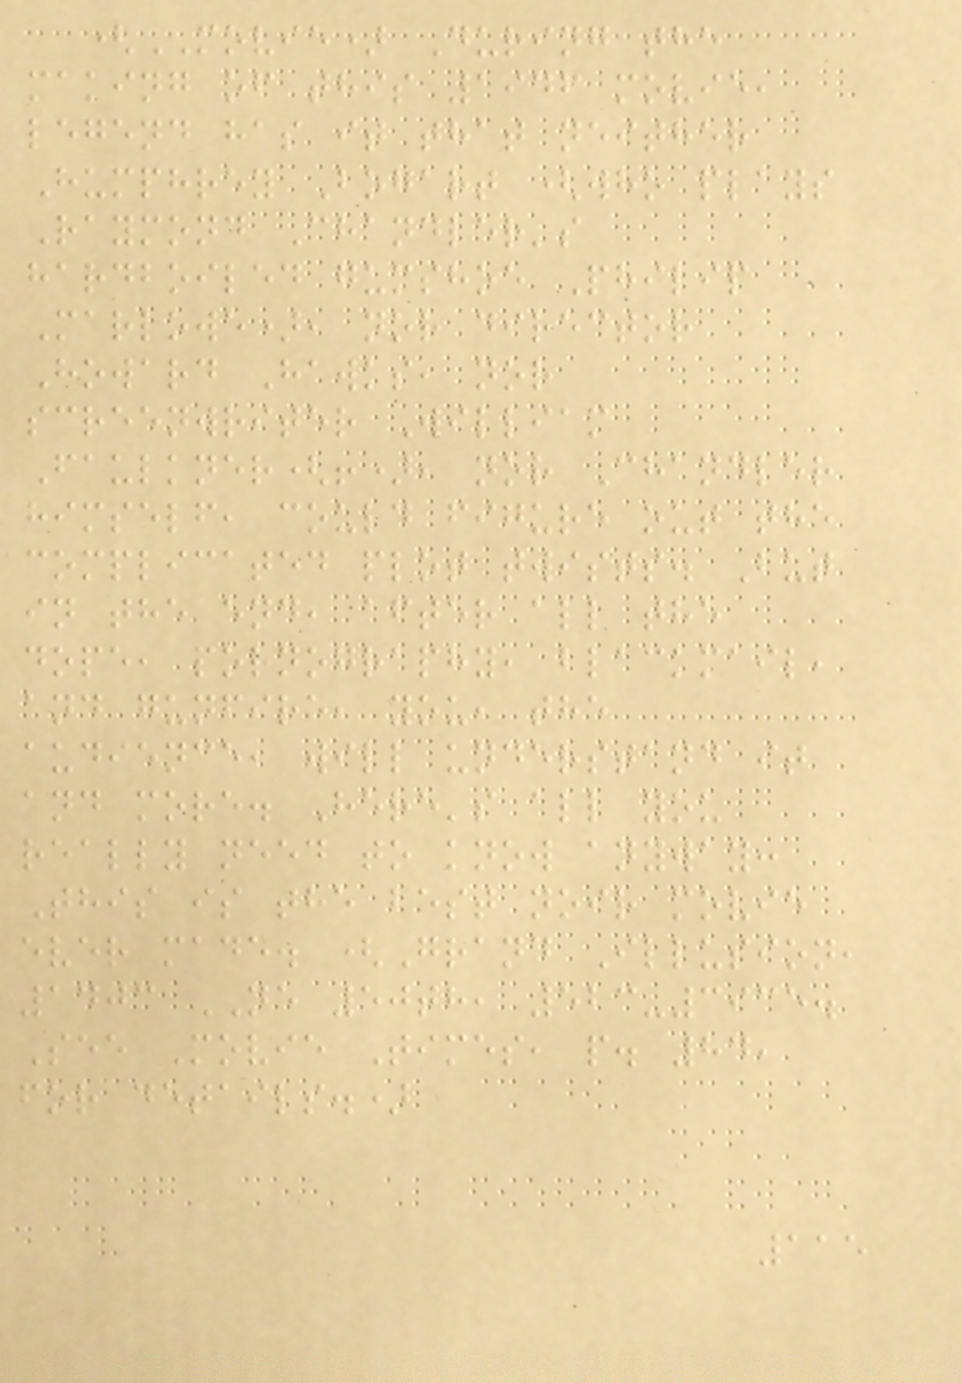(MOVIE) During the
making of this 1946 movie,
legend has it that neither
Humphrey Bogart (who plays
Raymond Chandler's
hardboiled gumshoe Philip
Marlowe), nor director
Howard Hawks, nor
screenwriter William
Faulkner(!), nor Chandler
himself, could figure out the
complicated plot twists. But
in the end, after all the
dope, pornography, blackmail,
and gunfire, you, the
audience, will understand it
and more. Here's all you
really need to know anyway:
This is the best noir movie
ever made. (Grand Illusion,
1403 NE 50th, 523-3935.
See Movie Times, p. 84,
for details.)
115
